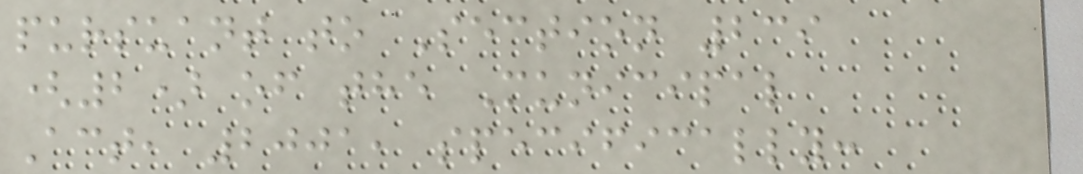pursuant to Section 239
(2) of the Municipal
Act, 2001, specifically:
